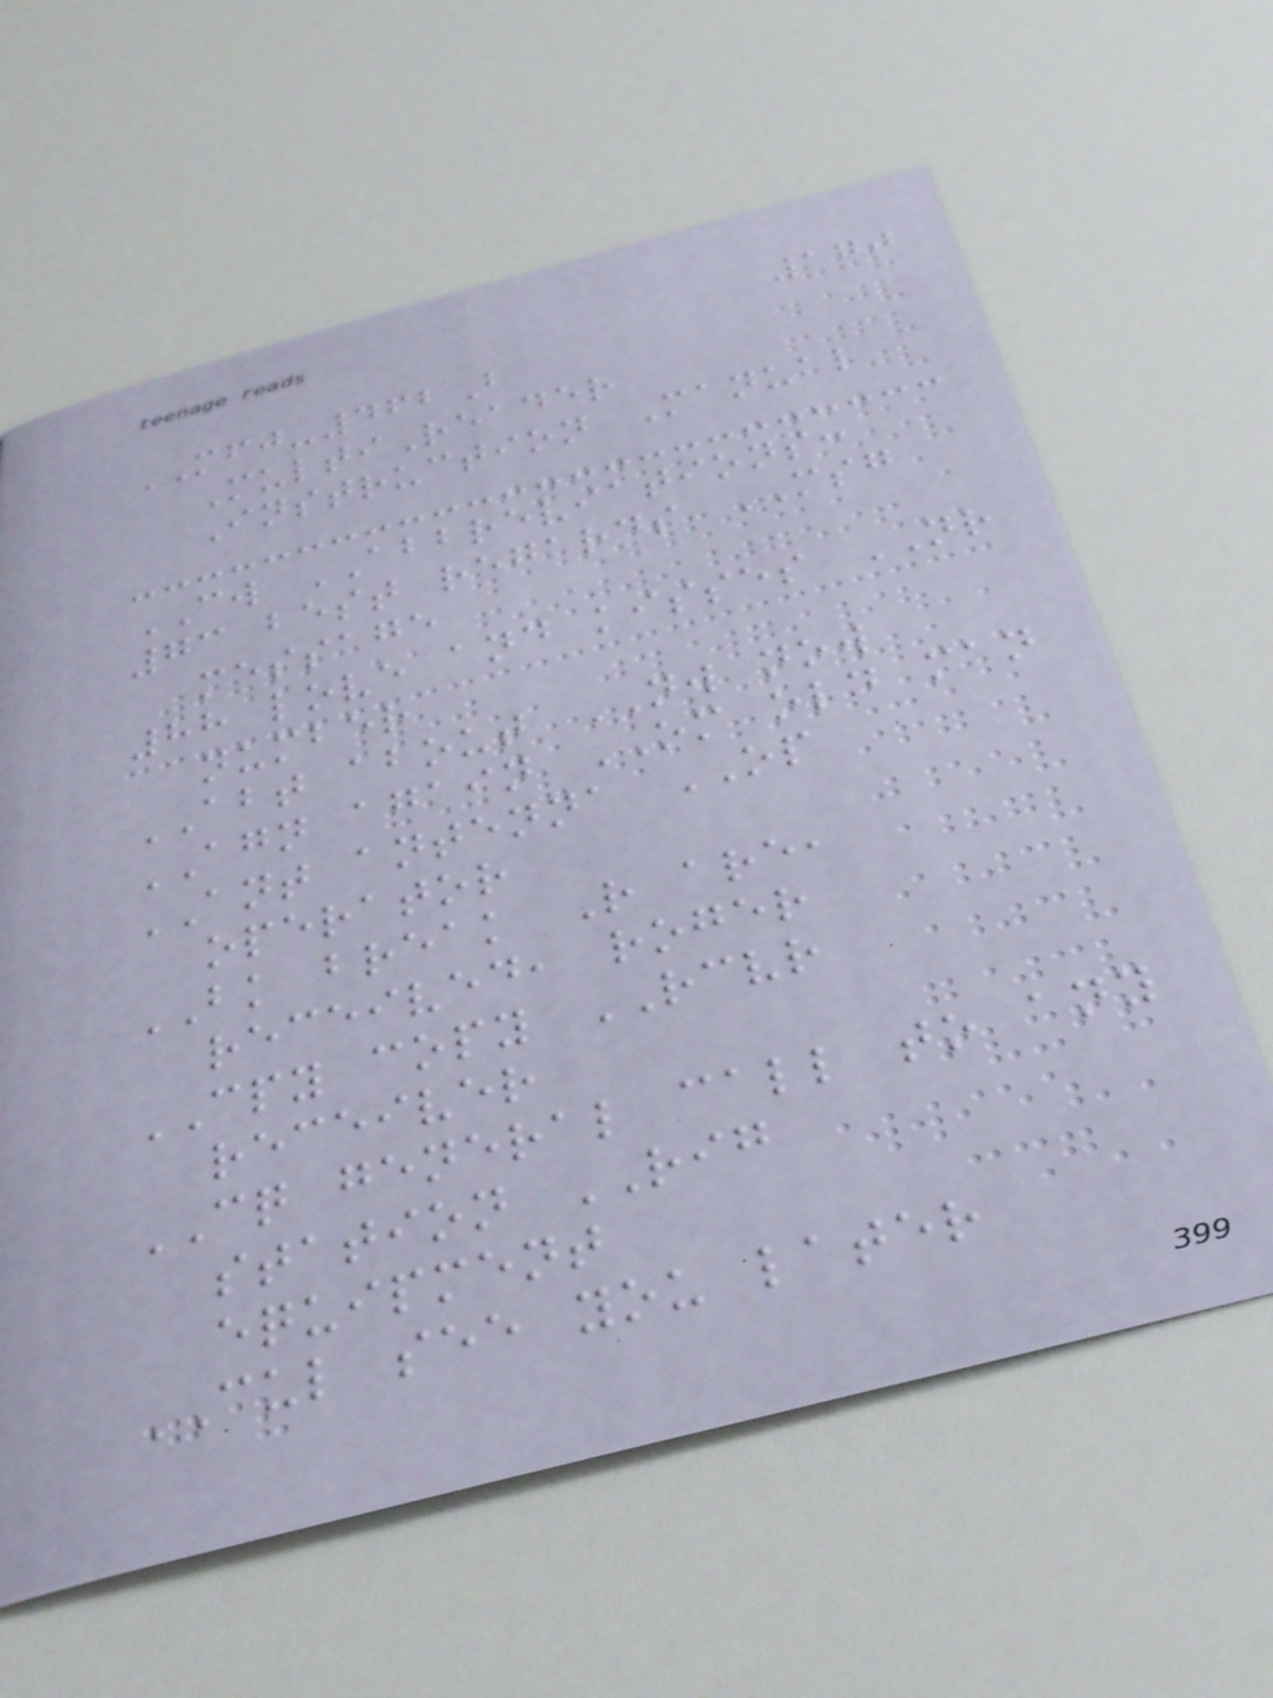170
MFJ-462B
MultiReader
Instruction Manual
CW ABBREVIATIONS:
73 best regards MSG
message
88 love and kisses NR
number
ABT about NW now
AGN again OM old man
ANT antenna OP
operator
BK break R are,
received, roger
CPY copy RCVR
receiver
CQ general call to any
station RIG
equipment
CUL see you later
